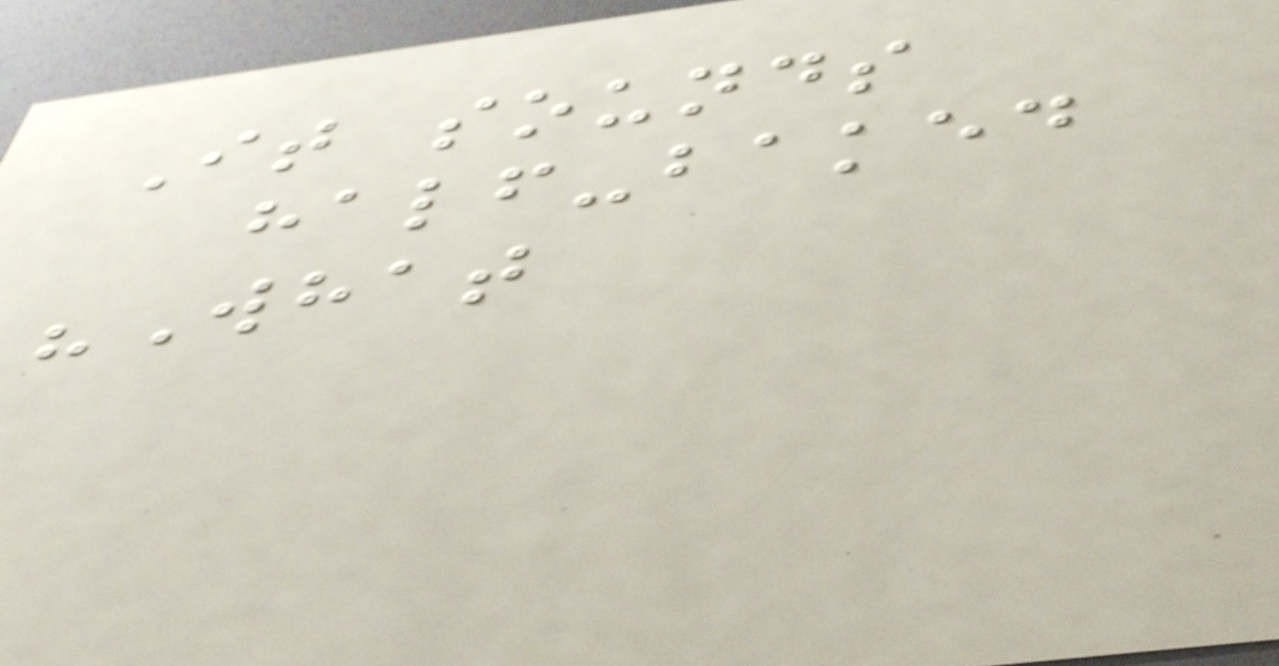It sounds
half-baked
"What
